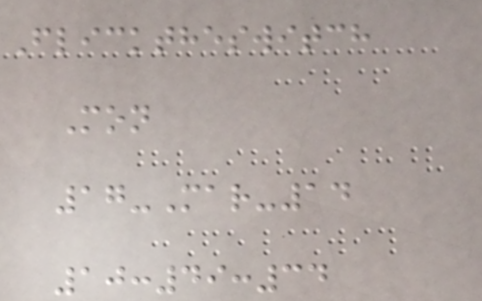Flicktheswitch
Mon
17-Mar-14
10:49:34
